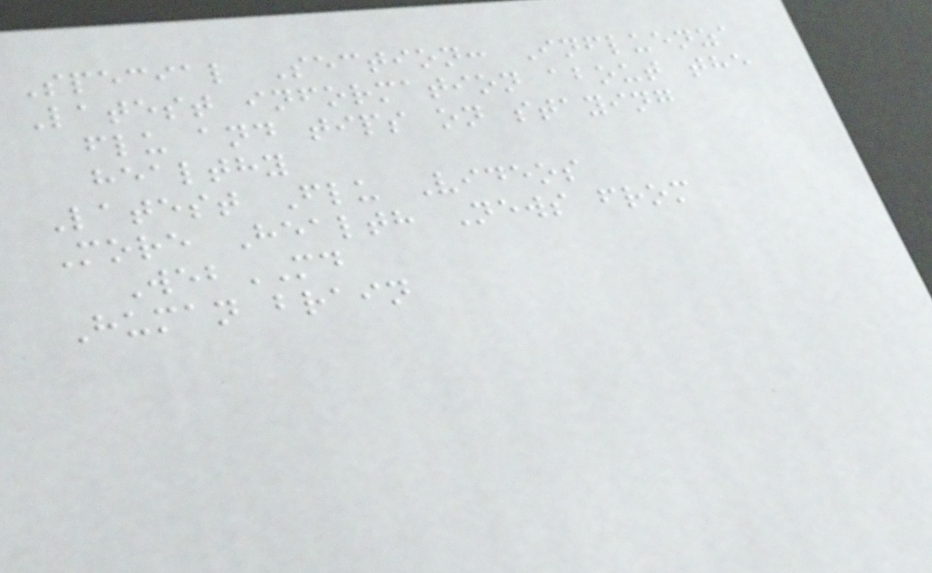Special Section: Influenza
Latest information about the
flu and tips on staying
healthy
Latest Flu Videos
More Health News from
WebMD
Human brain
